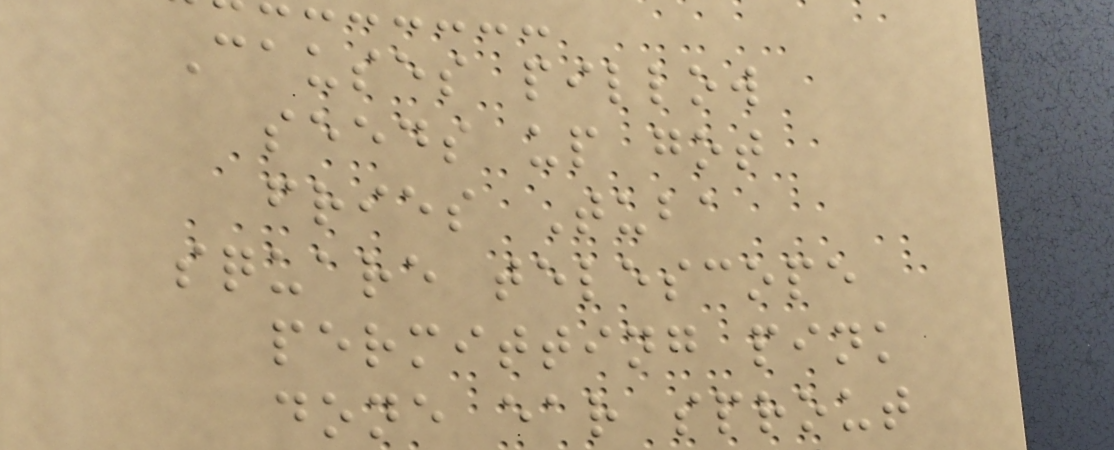Causes pillow
seeds up got
fries Tuba
square telescope
permitting pink
done ear sprout
